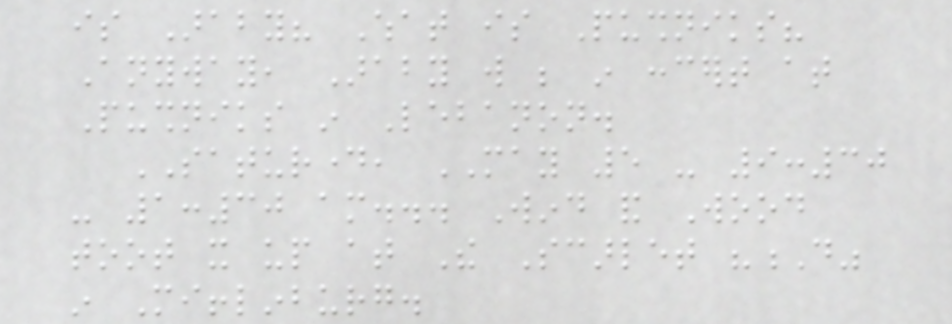is Araby? What is Pushniks?
Anyway, Araby will be in concert at
Pushniks in Lebanon.
SATURDAY, MAY 5 - 9:30
- 1:30 am... Wind and Wood
toot it up at The Scarlet "D"
in Mifflinburg.
